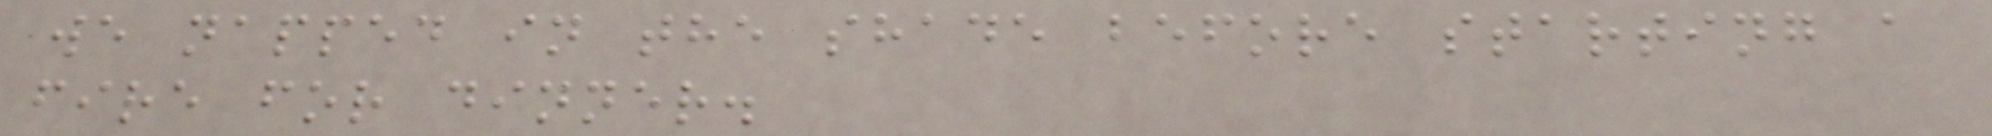we napped in the shade before starting a
fire for dinner.
